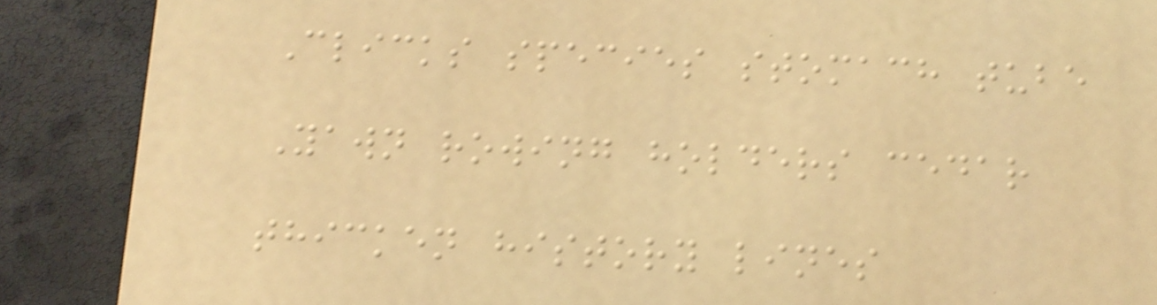Clicks species stomach tube
Yawn rowing holders cedar
thicken history lines
